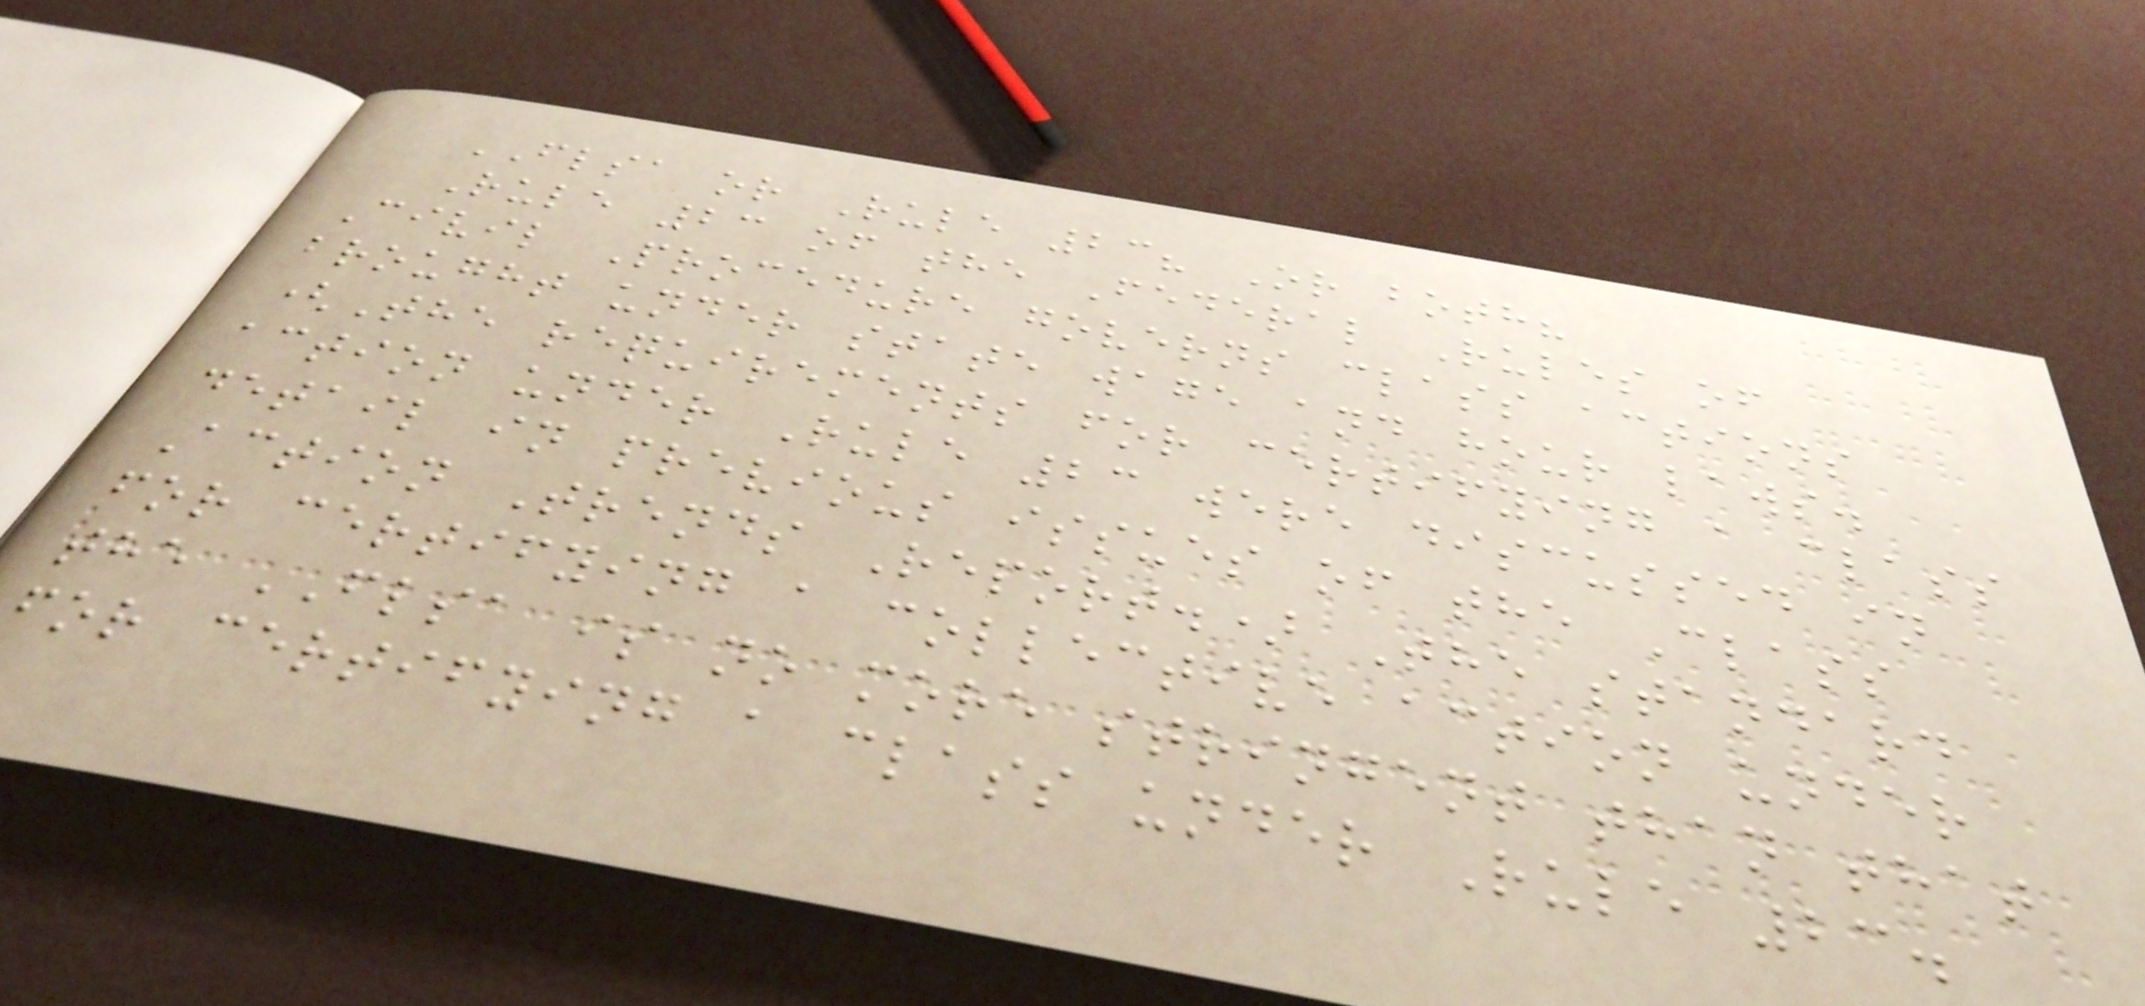FLSA or Rule 23? Or both?
Rule 23 of the Federal Rules of
Civil Procedure governs class actions
brought under state wage and hour laws.
(The requirements for certifying a class
action under Rule 23 were discussed in
detail in previous issues of the Class
Action Trends Report.) The standard
for certifying a collective action under
the FLSA is no more stringent than that
for certifying a class under Rule 23.
